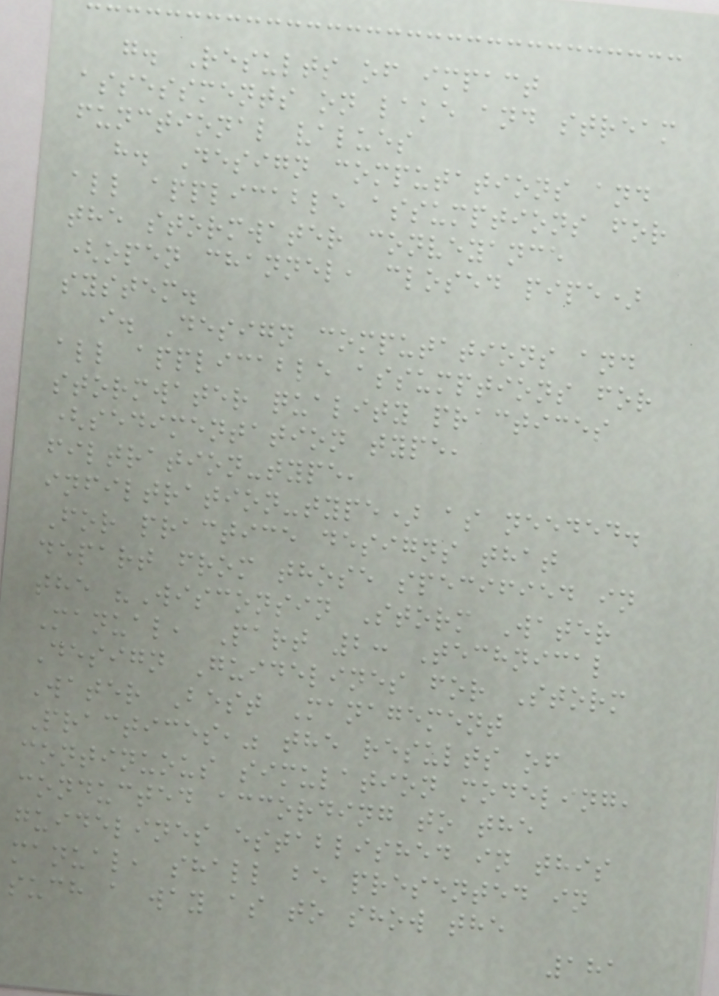g. Results of impact
assessments on lake and stream
functional values
h. Design computations and
all applicable assumptions for
the stormwater conveyance
(open channel, closed pipe)
system.
i. Design computations and
all applicable assumptions for
stormwater quality practices
(sedimentation type,
filtration-type,
infiltration-type) as needed.
For practice designs that
depart from those specified in
the "Wisconsin Storm Water
Manual, Part 2: Technical
Design Guidelines for Storm
Water Best Management
Practices," the results of
continuous simulation modeling,
conducted according to the
guidelines established in this
manual, shall be presented in
such a way as to show the
181
